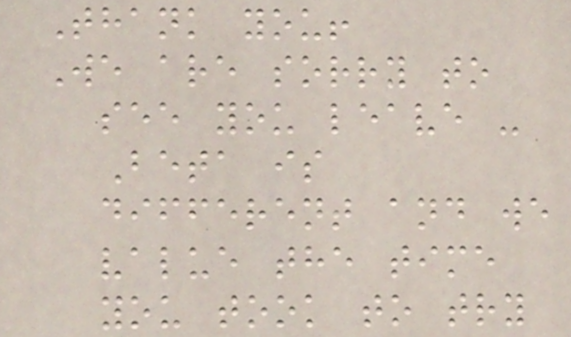Thank you!
We are sorry to
see you leave -
Beta is
different and we
value the time
you took to try
